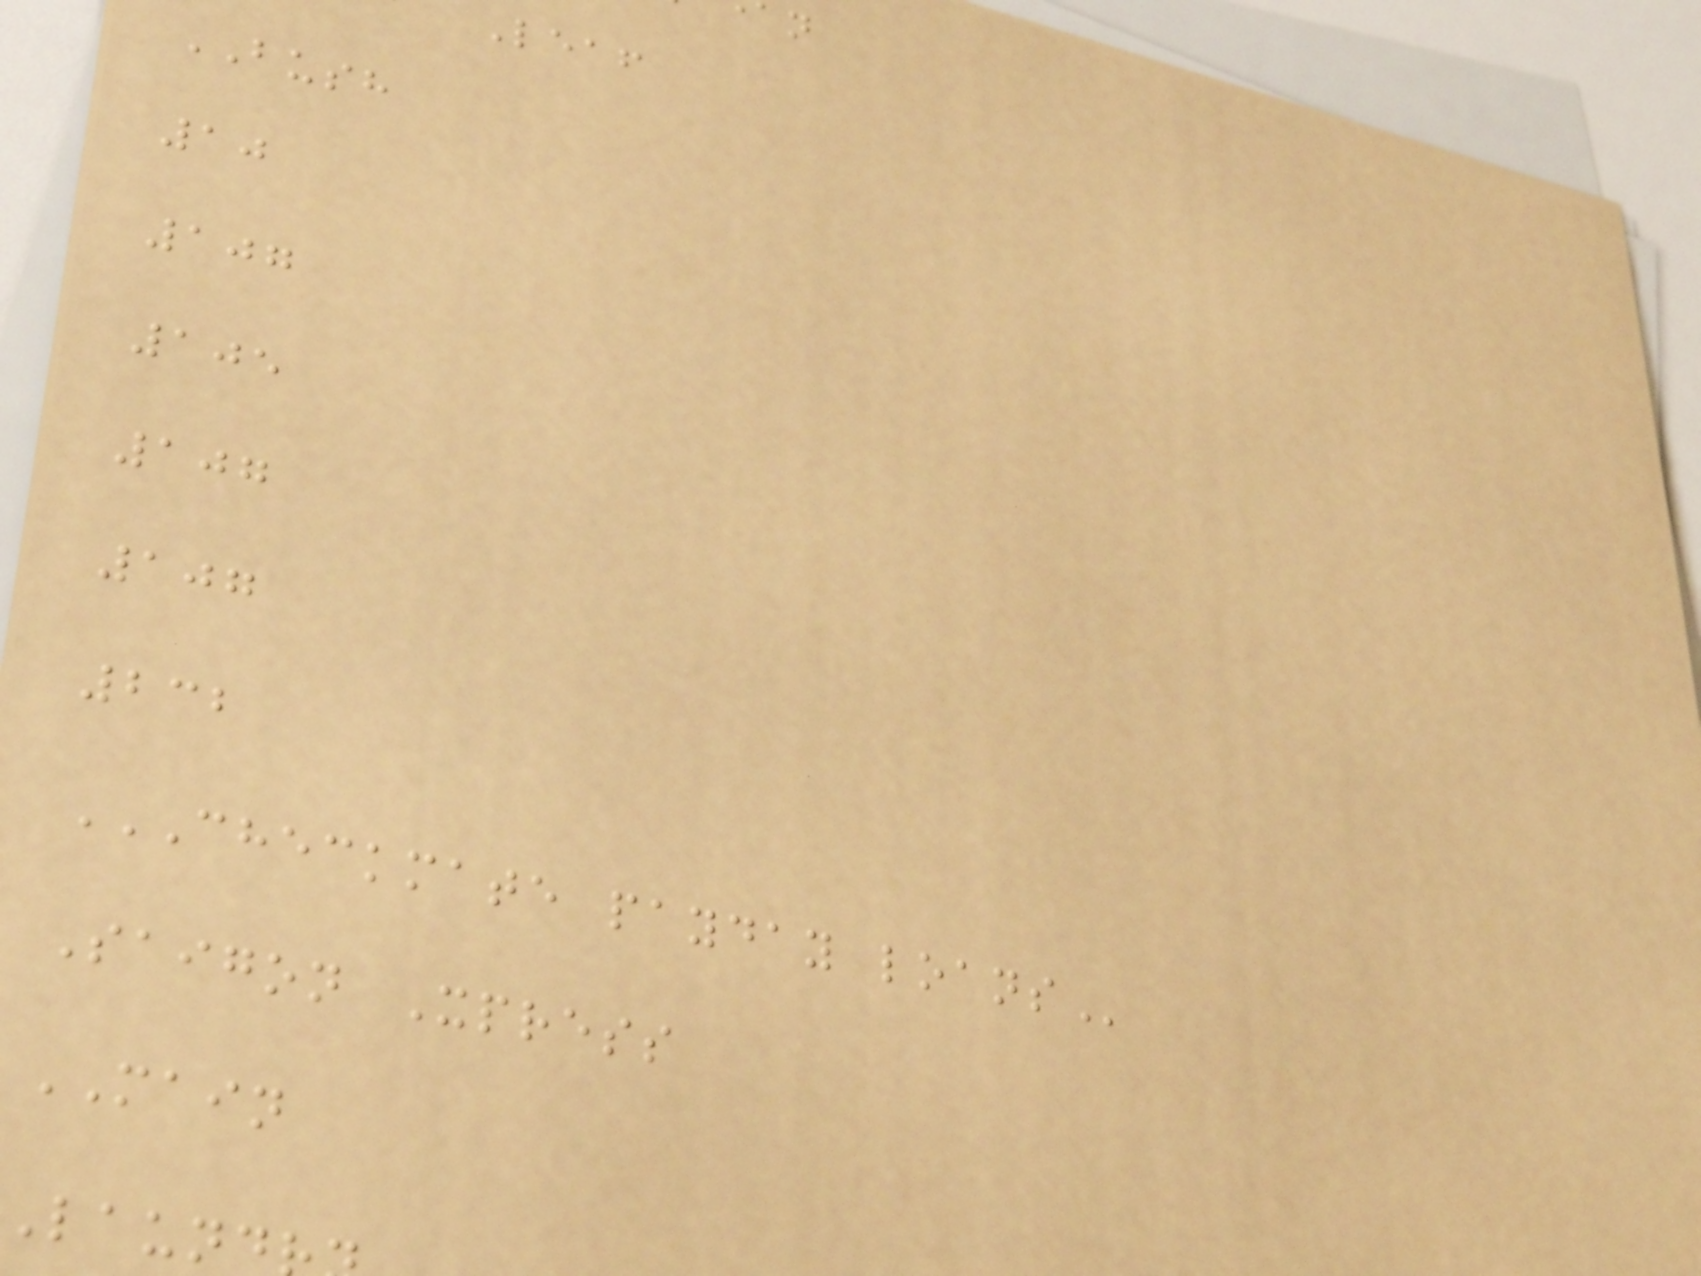Leaf
BUSH
10
107
105
107
107
232
CHECKMATE PAYDAY LOANS
Saigon Xpress
MAIN
Laund
